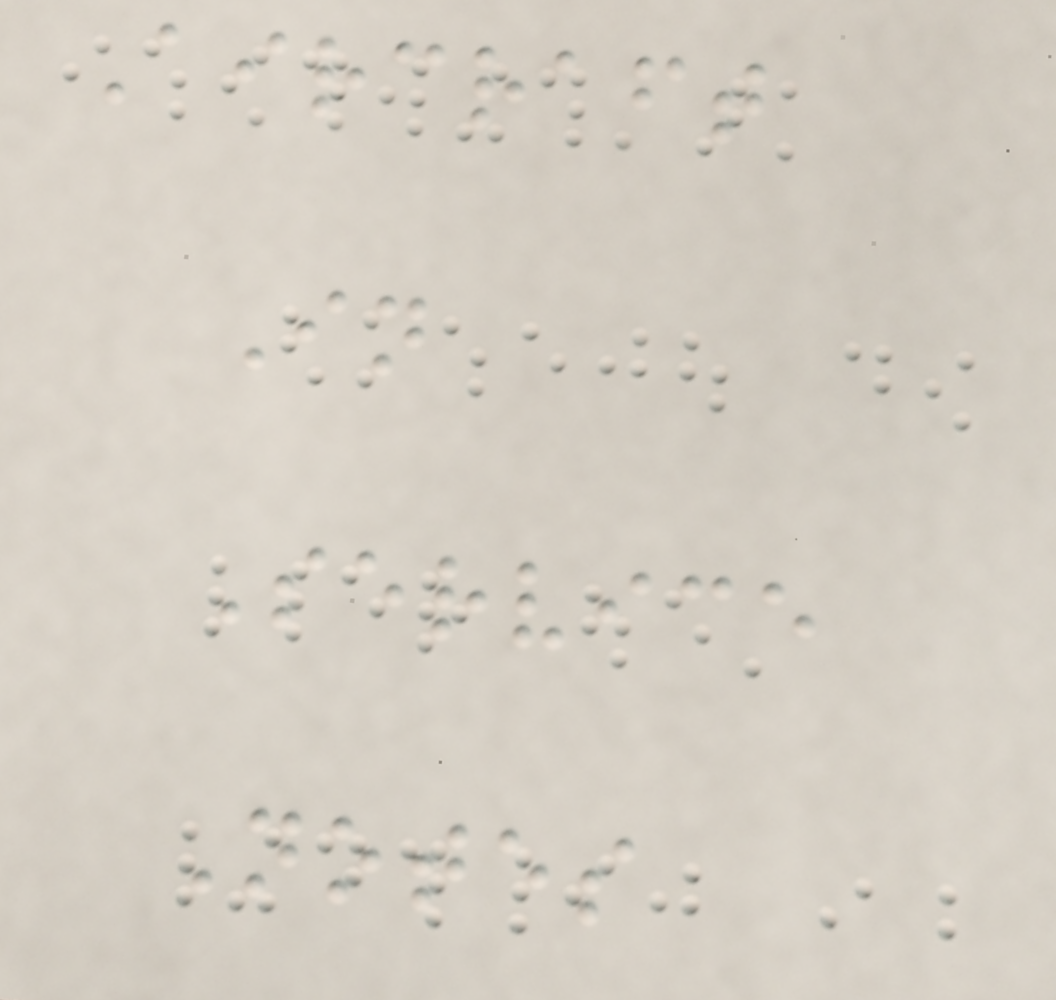Aircraft
In
Service
Notes
